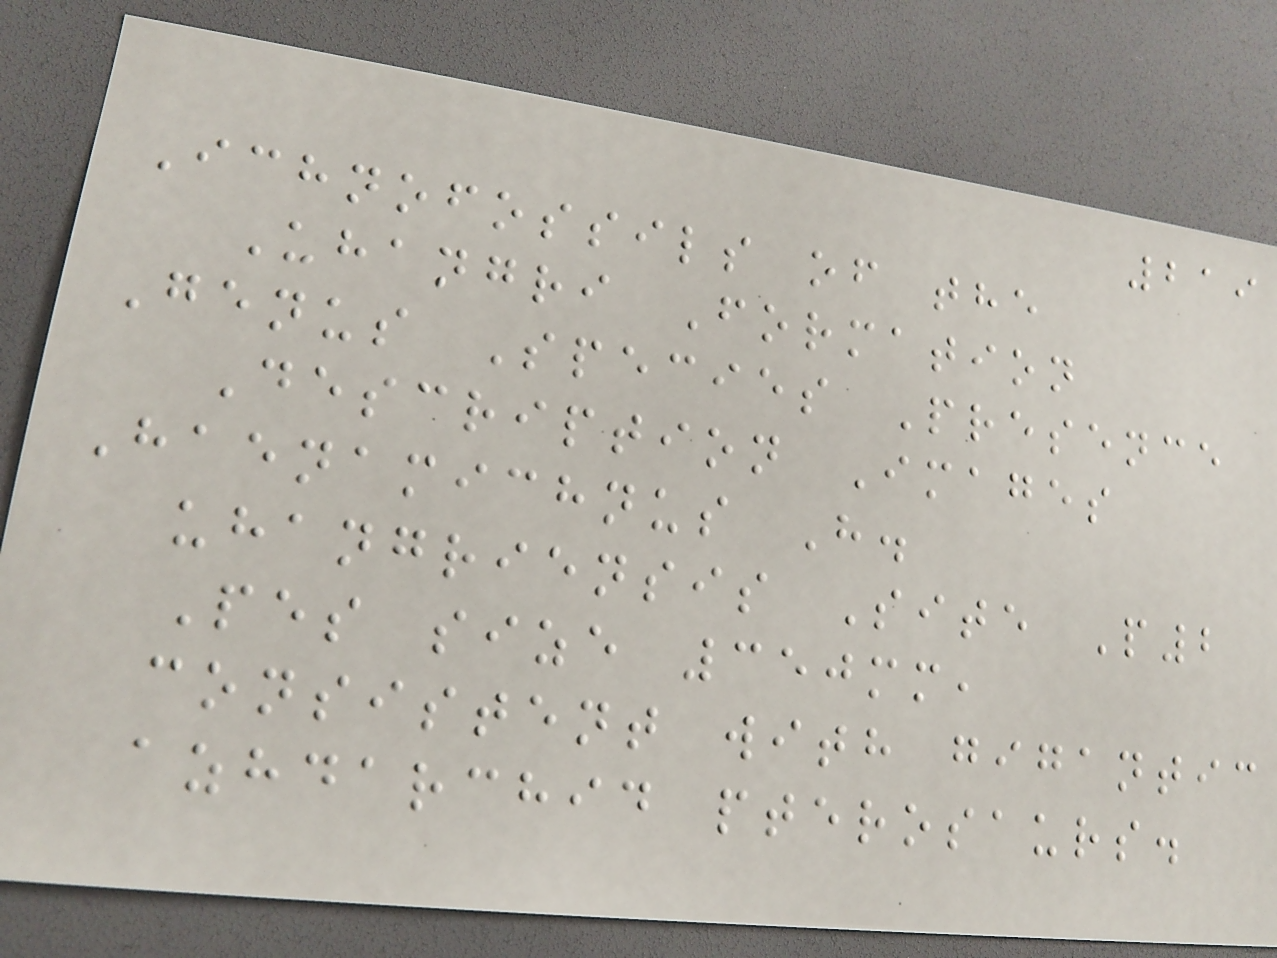219
Ichnofossils of the
Uhangri Formation
Genus Species Presence
Description Images
Haenamichnus H.
uhangriensis Site P2
Pes size 350mm,
consistent with gigantic
azhdarchid pterosaurs.
